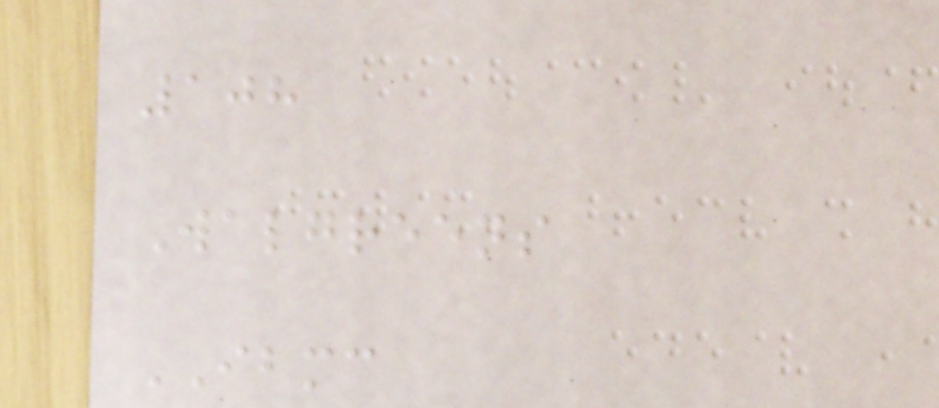108
Walgreens
IBMC
